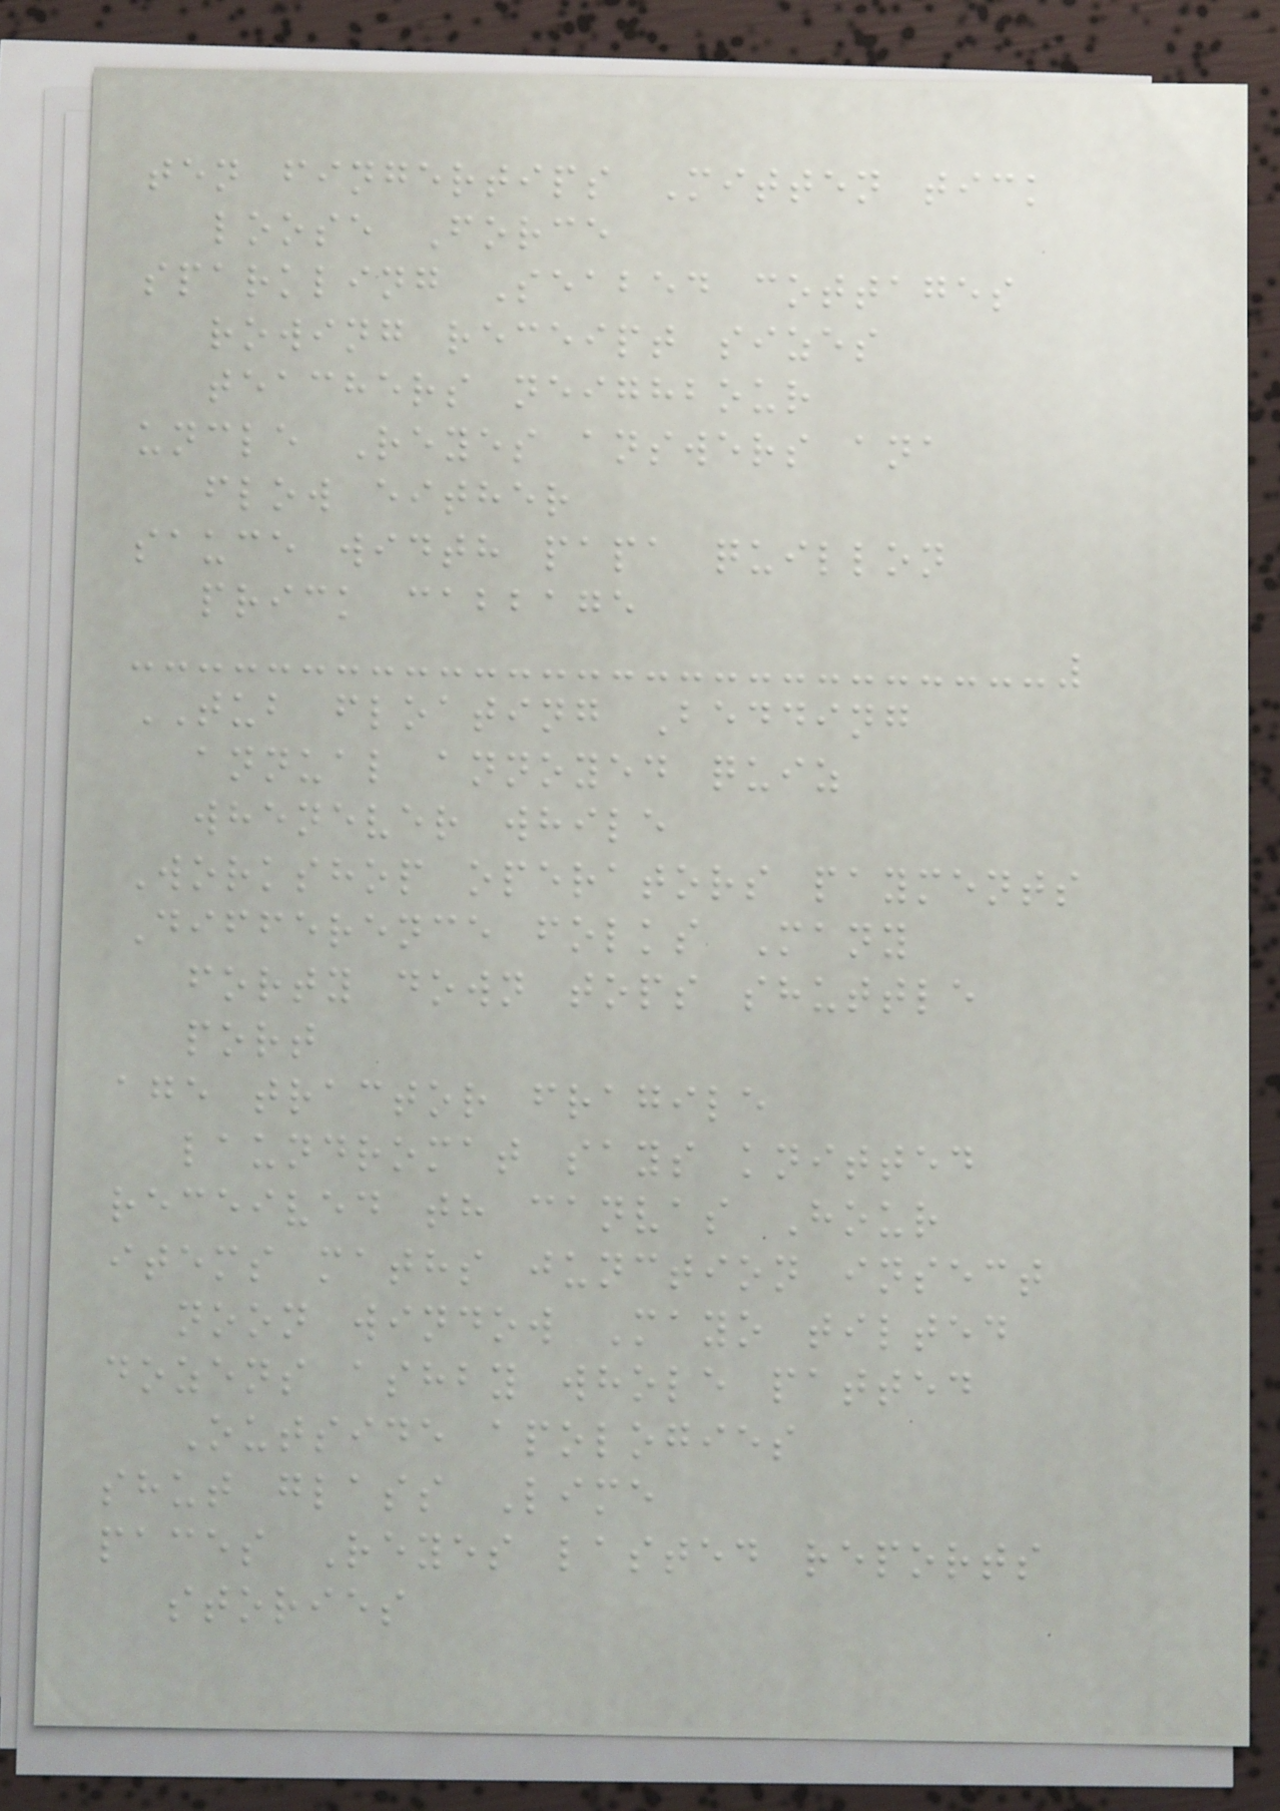ten fingertips Mitten tick
loose Force
sparkling Seabed cottages
rowing receipt sizes
teachers neighbour
uncle Reyes answers ana
flow either
sauce width papa quillon
prick cabbage
TUB floating Bedding
annual annoyed quiz
whenever while
Workshop operators payments
Difference folks Many
forty down tops shuttle
port
age tractor fragile
laundromat says knitted
received th canvas Hour
items maths junction insect
noon window Mayo tilted
dozens ashby whole patted
Outside apologies
shut glass Lime
paces Reyes lasted reports
stories
